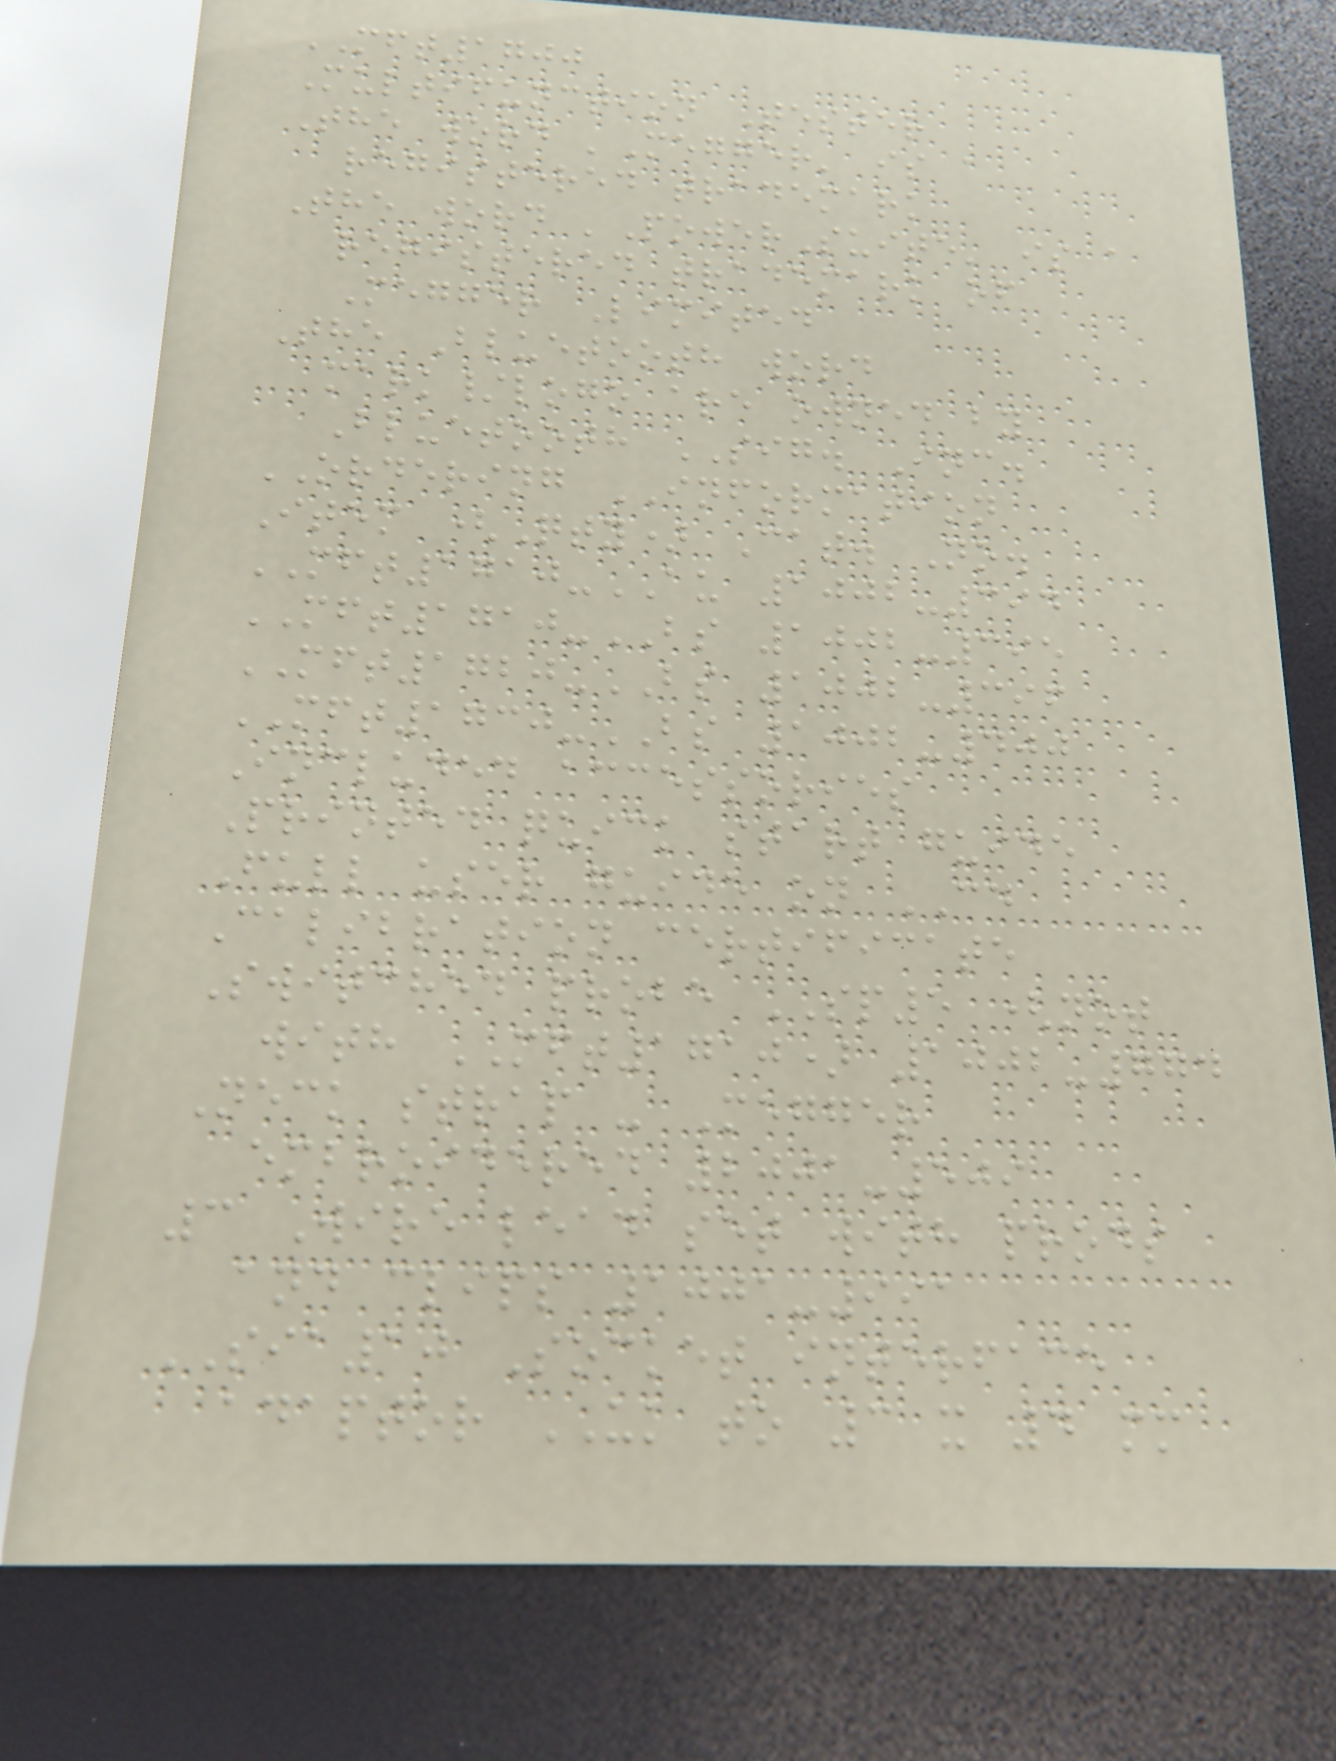MFT1700
Multifunction Tester
The word 'Megger' is a
registered trademark
The word 'PowerSuite' is a
registered trademark of
Megger Limited
The Bluetooth word
mark/logo are owned by
Bluetooth SIG. Inc.
ORDERING INFORMATION
Item (Qty) Cat. No.
MFT1710-AU 1002-394
MFT1710-BS 1002-395
MFT1720-BS 1002-396
MFT1730-BS 1002-400
Included accessories
Printed quick start guide
Full user guide on CD
Calibration certificate
Switched probe SP5 (not
with MFT1710) 1002-774
Neck strap - Megger
embroidered 2001-509
3 Wire lead set with prods
and clips 1001-991
SIA10 Socket interface
adaptor UK to 3 x 4 mm
